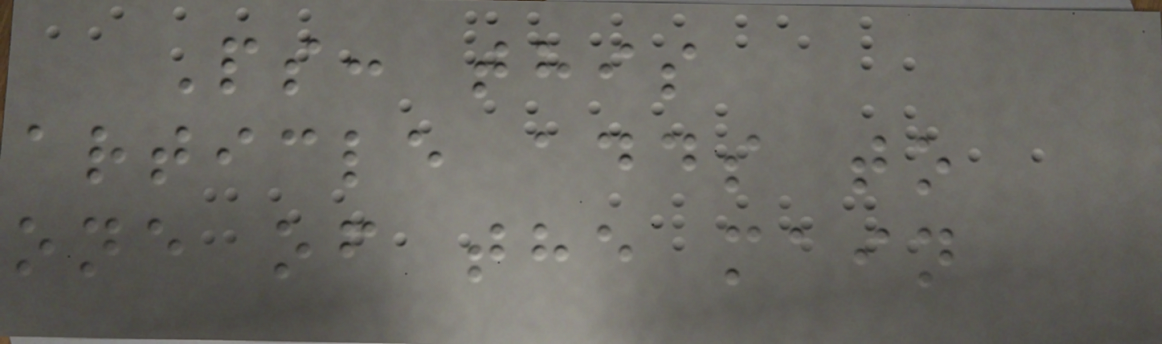Ps: this
article adds to
one of the main
